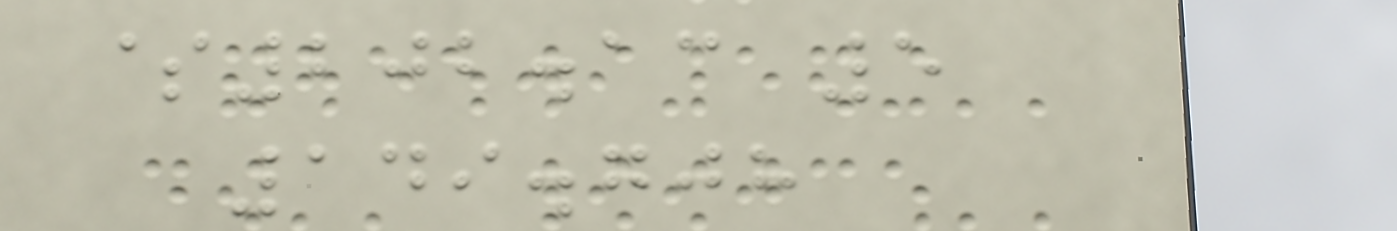$202.13 5
149.708
